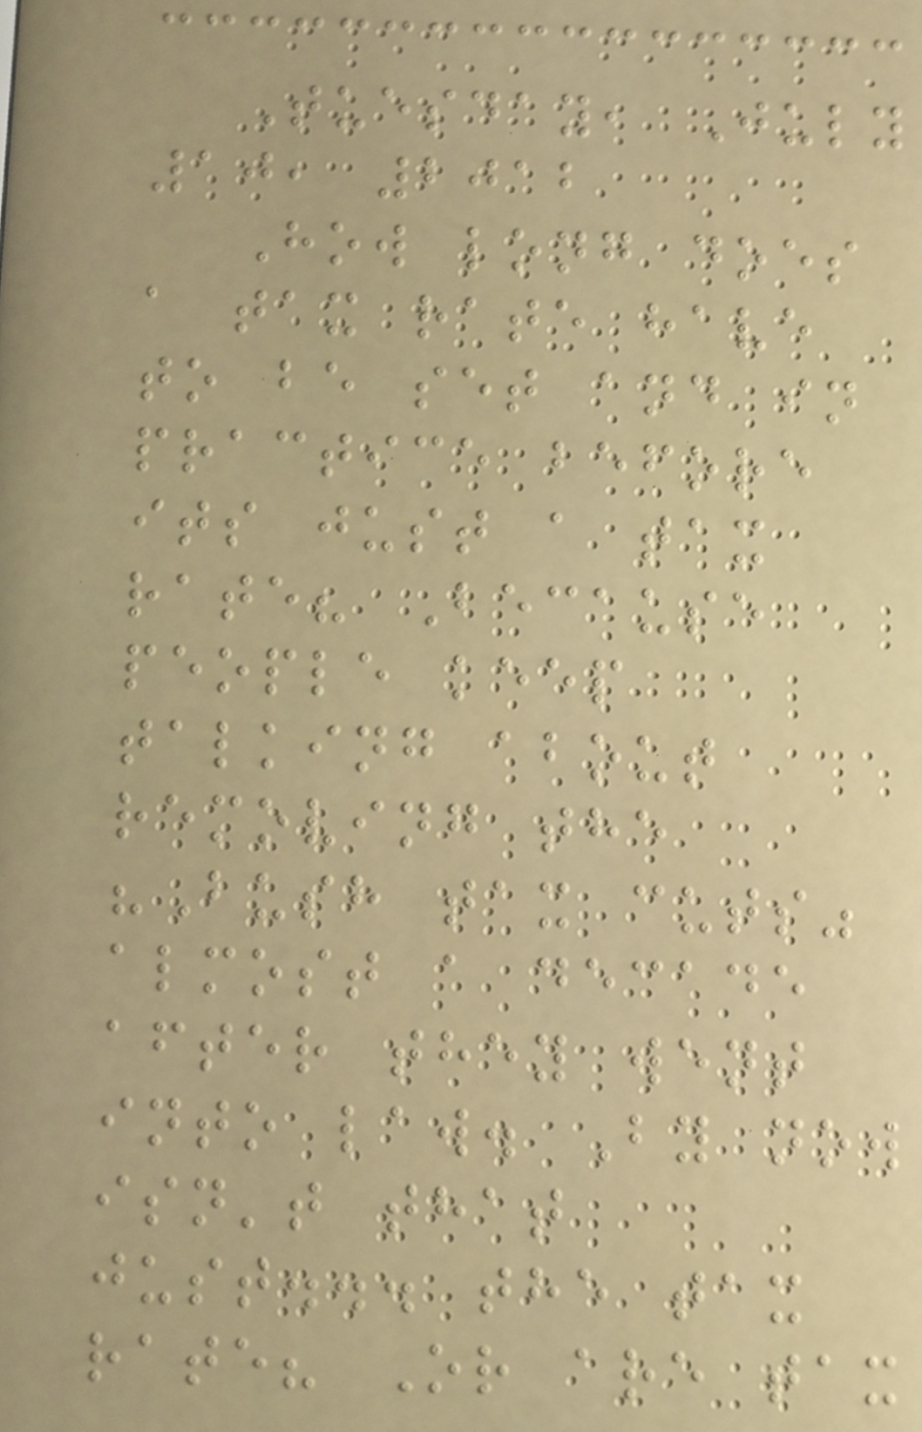Tuesday, July
10, 2012
How long does
a tax rate have
to be set and in
practice before
its just a tax
rate? Because
people keep
talking about
removing the
"Bush tax cuts"
almost a decade
after they went
into law. By now
isn't that
just... the tax
rate? Or are tax
